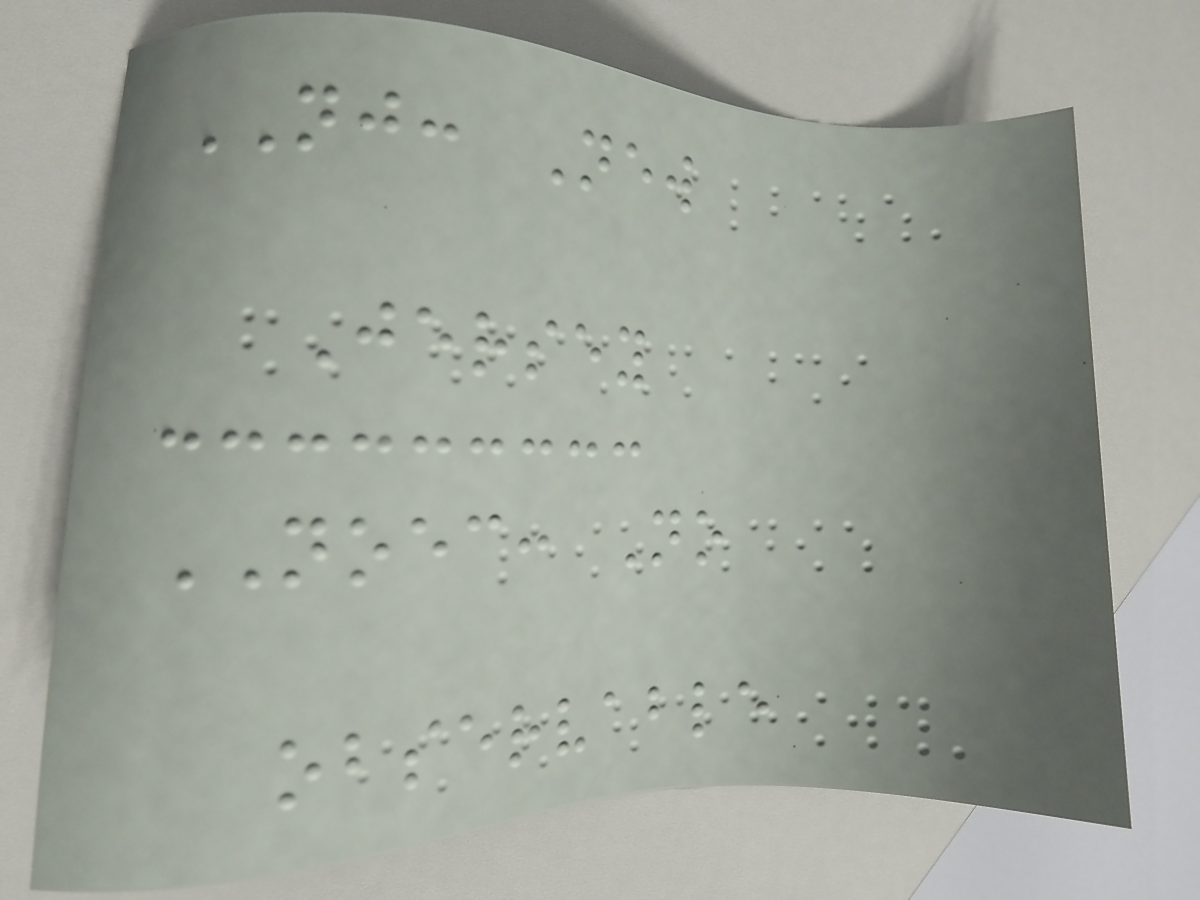NJ: New
Jersey
NOEC: No
observable
